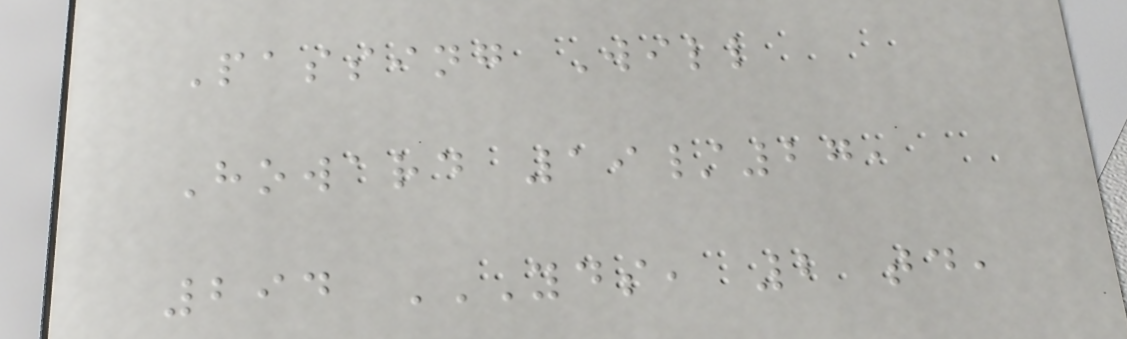Passing Will
Howard 19/27,
294 YDS, 2 TD,
